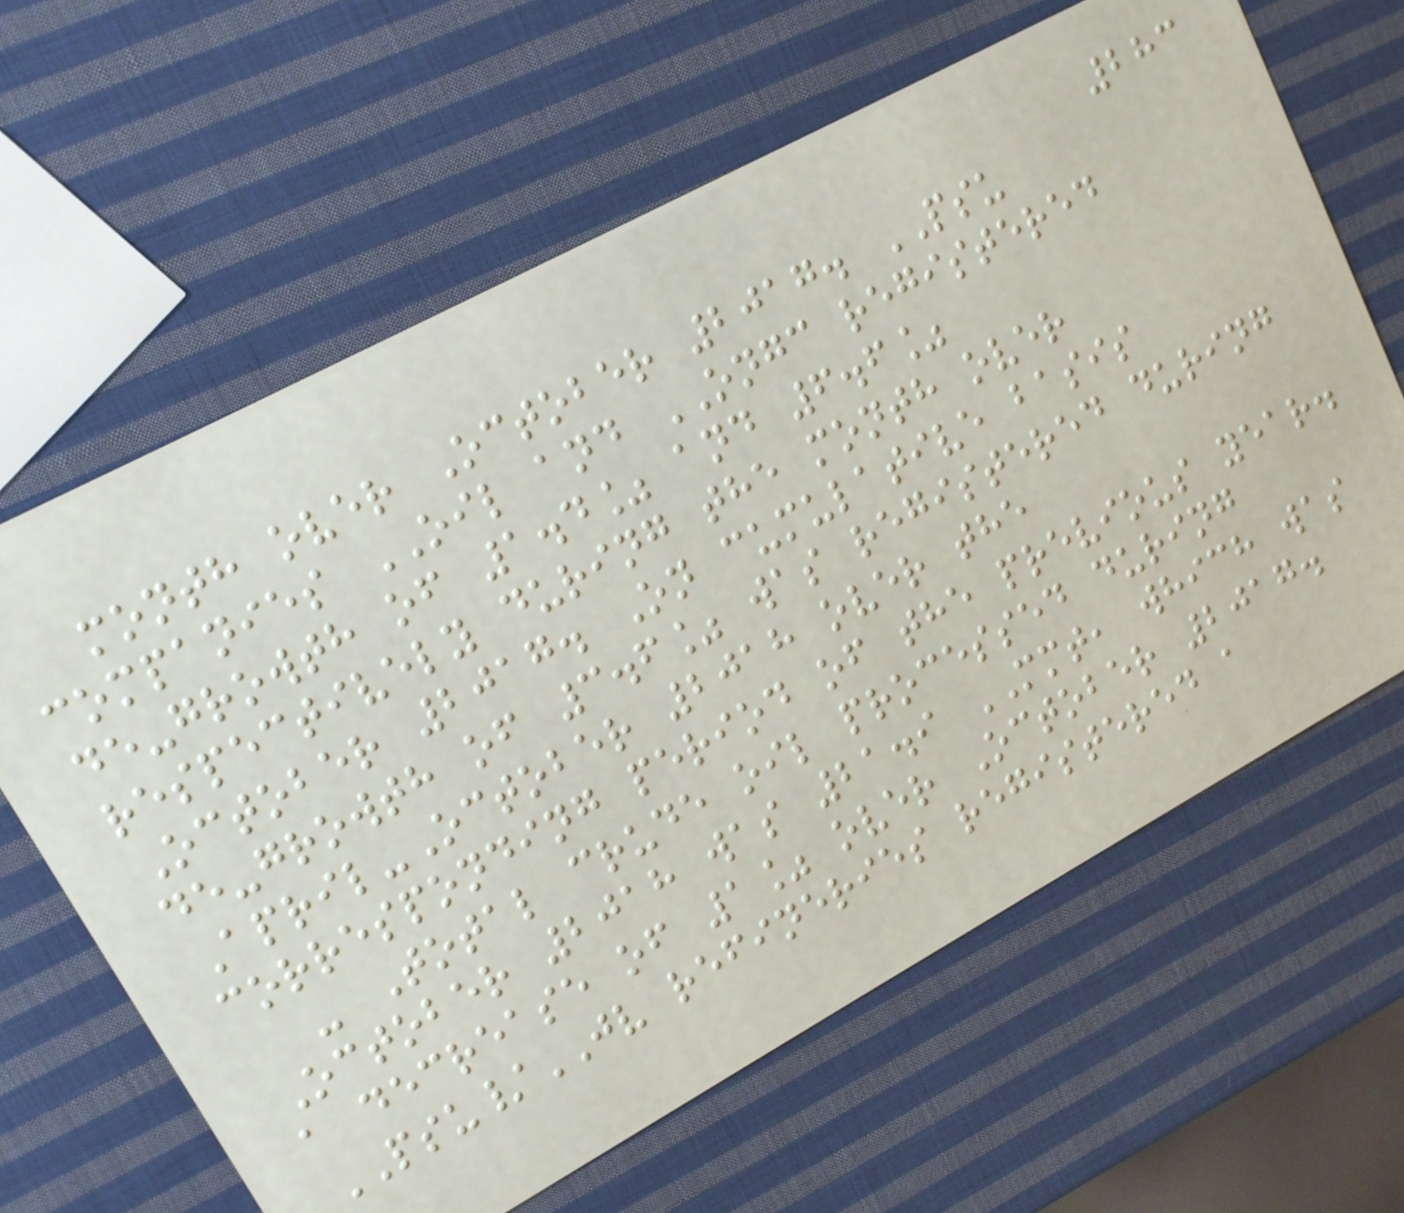283
month over October 2017. PSU
companies OIL and ONGC registered
de-growth of 1.4% and 6.6%
respectively during the month over
October 2017. On cumulative basis
de-growth of 3.6% was registered during
April-October 2018 over the
corresponding period of the previous year.
- Total crude oil processed during
October 2018 was 21.9 MMT, which was
a decrease of 1% over October 2017.
PSU/JV refineries registered a
